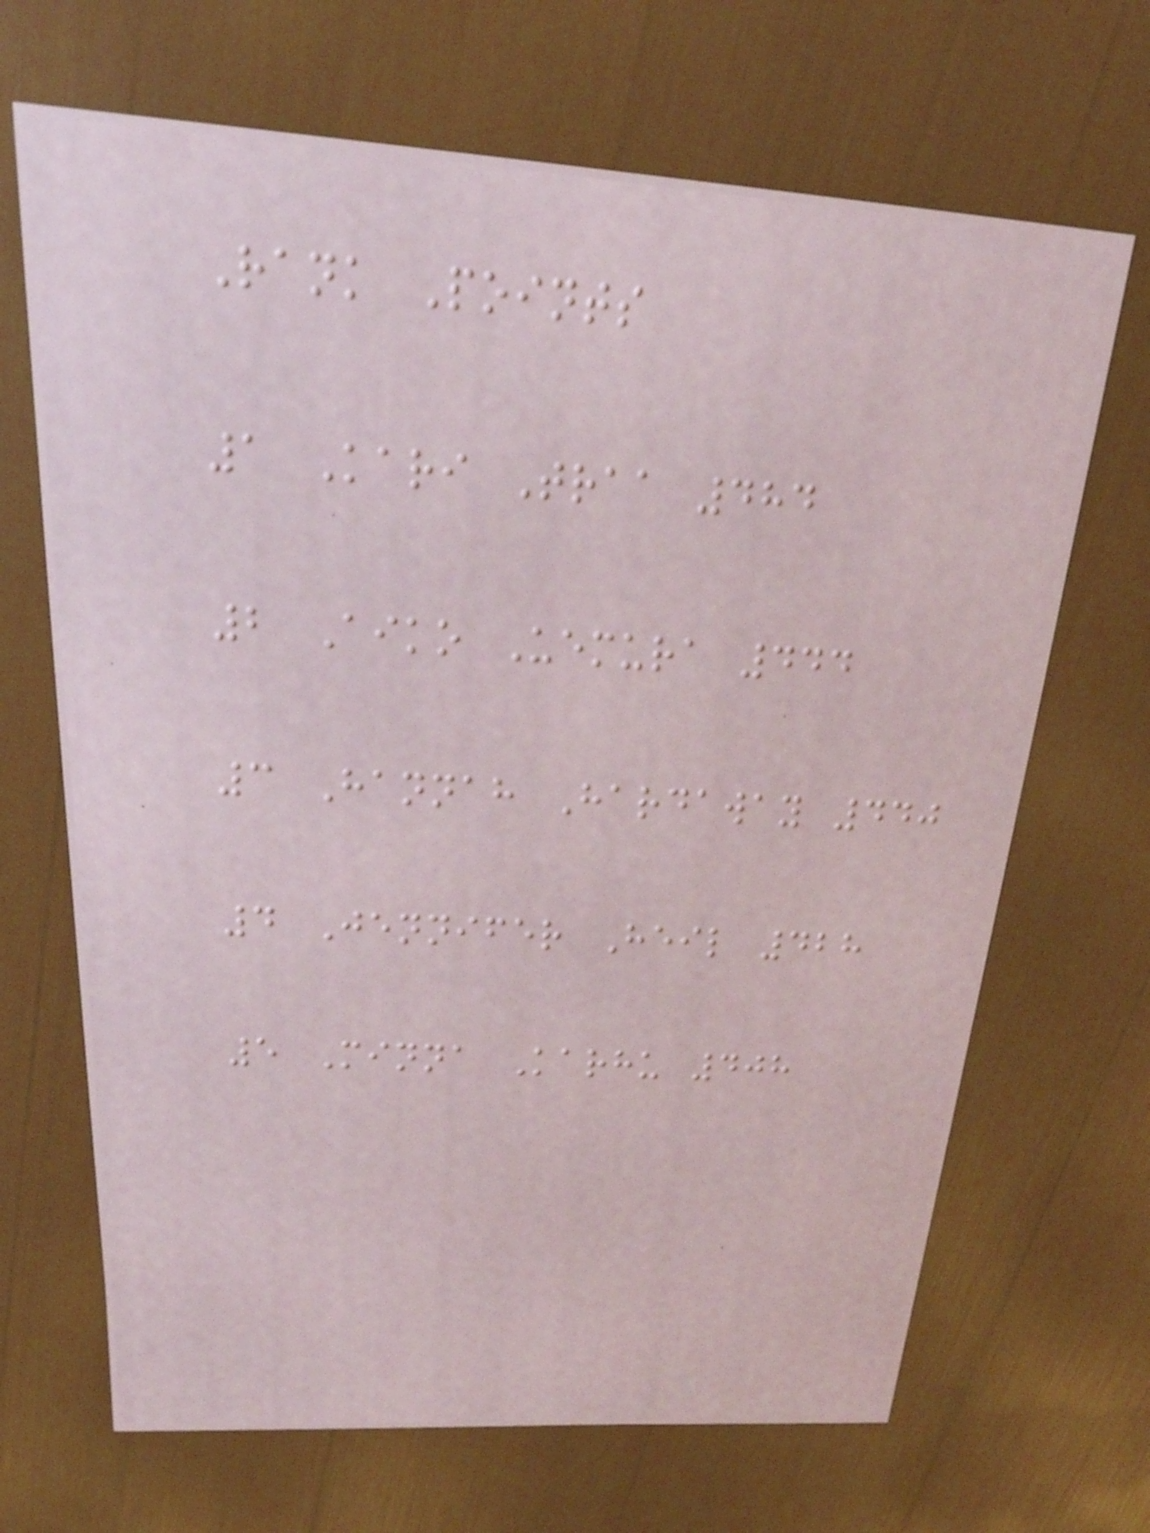Rank Points
1 Kari Traa 484
2 Aiko Uemura 444
3 Hannah Hardaway 440
4 Jennifer Heil 428
5 Minna Karhu 408
